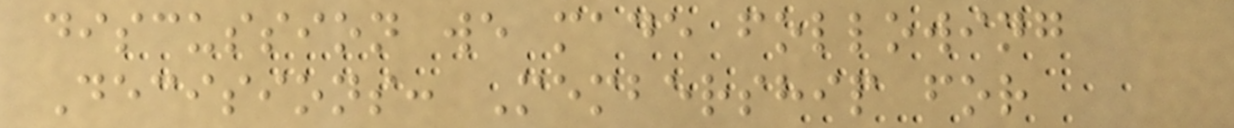discussion we made following
Decisions: Membership for
